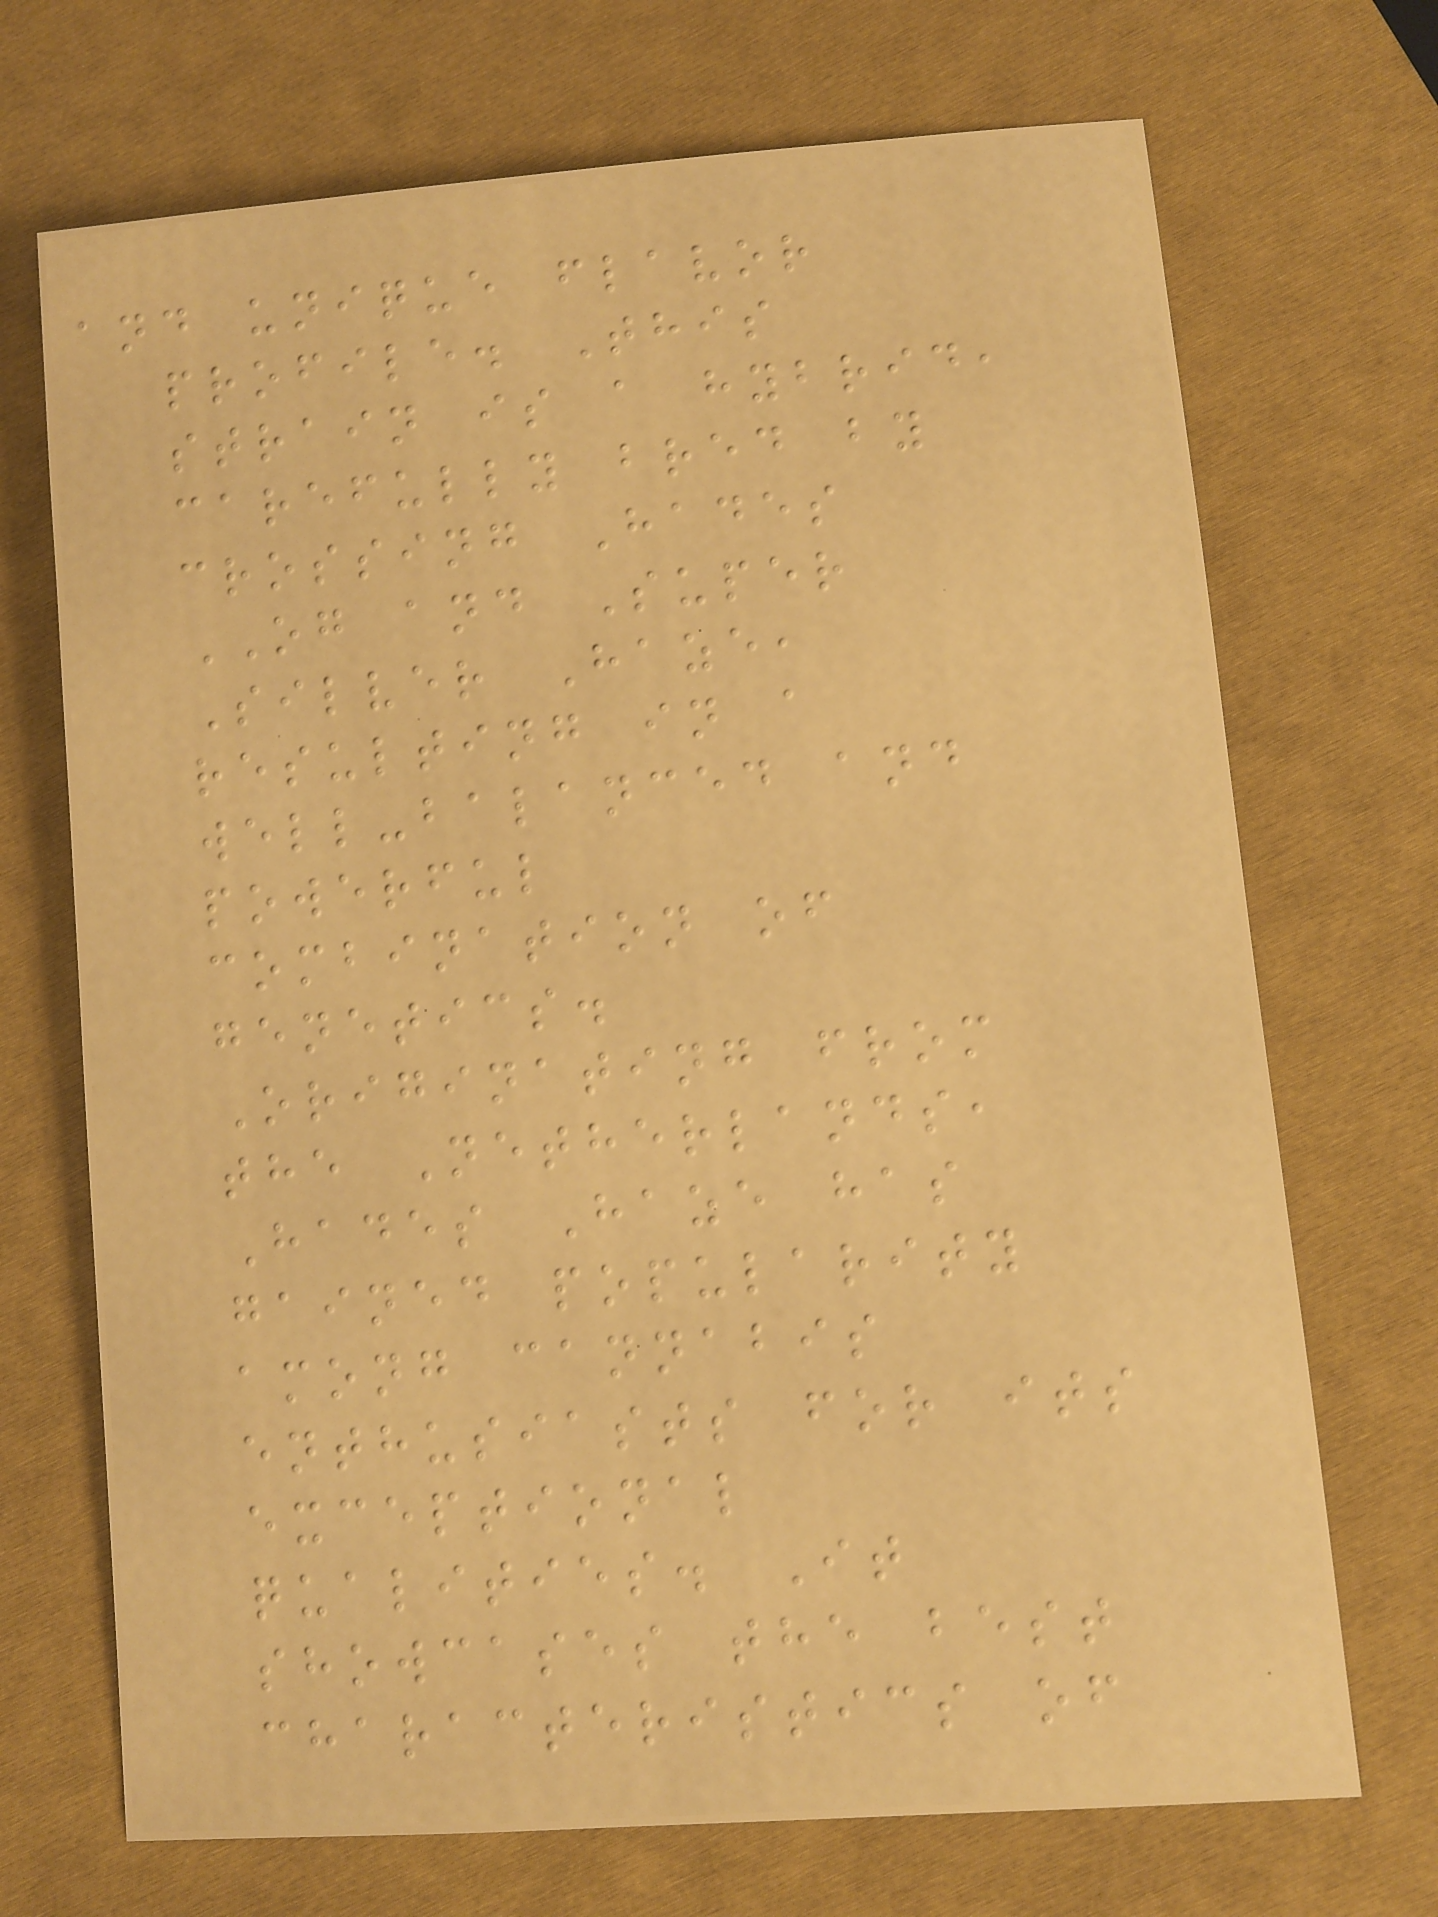and unique flavor
profile. This
strain is a hybrid,
carefully bred by
crossing Hades
OG and Super
Silver Haze,
resulting in a
well-balanced and
powerful
combination of
genetics.
Originating from
the Netherlands,
Hades Haze has
gained popularity
among cannabis
enthusiasts for its
exceptional
qualities. It
showcases the best
characteristics of
